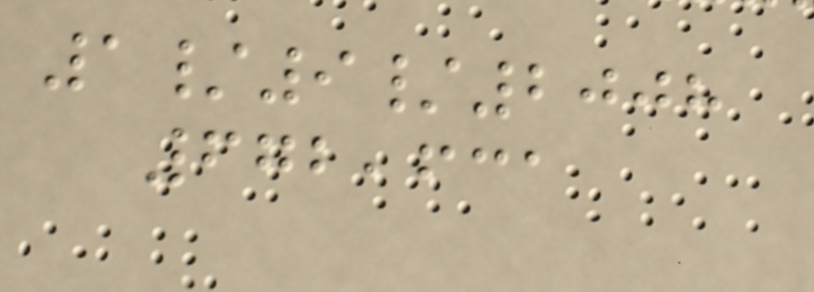1/9/2008
672,631
